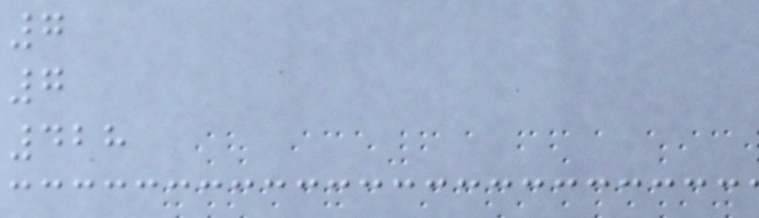7
7
428
